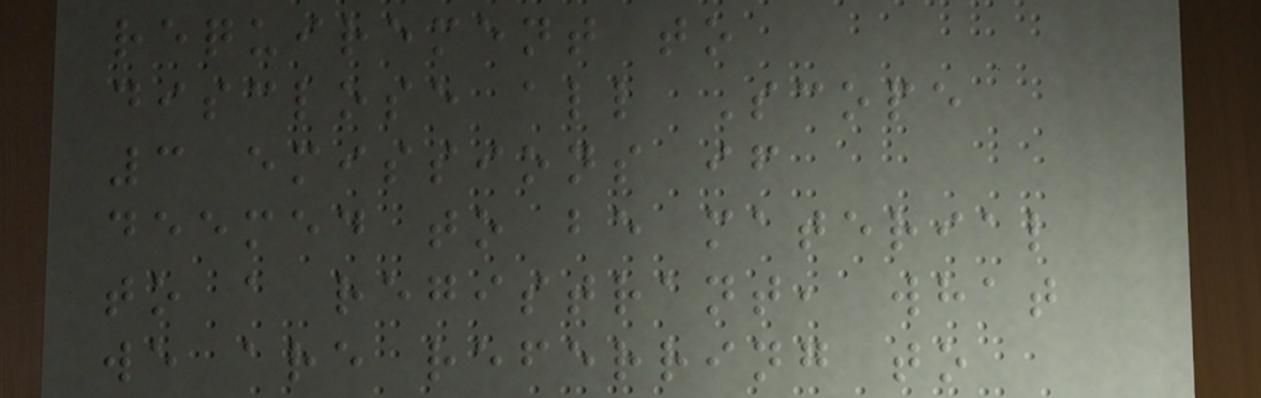requirement to
disclose all Scope
3 emissions if
deemed to be material
to a registrant, what
we are referring to
